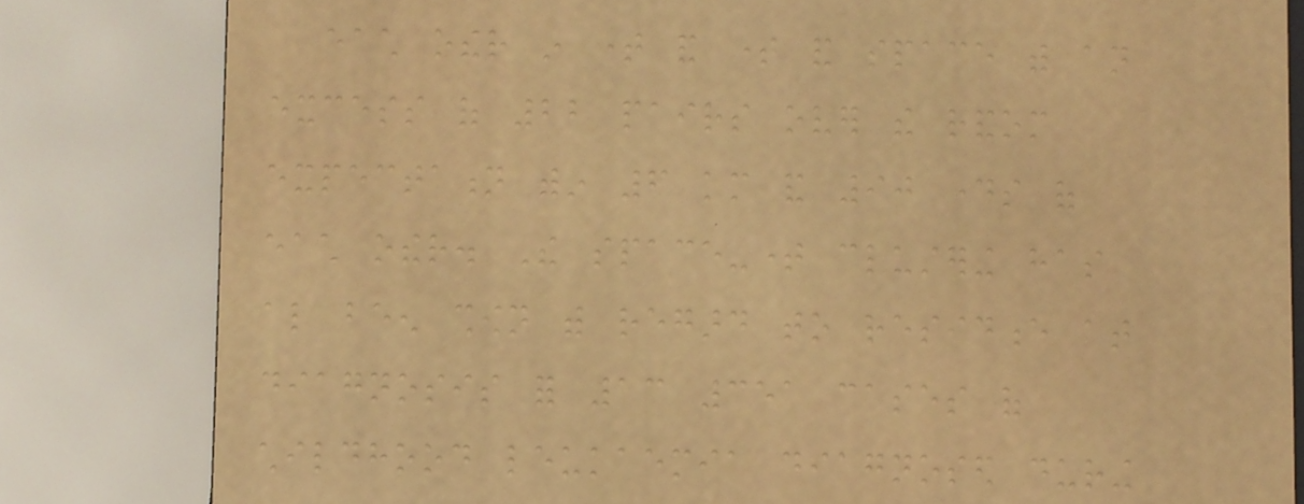each other in time and time and space with an
excess of 22 pairs over the random
expectation within 6 km and 90 days of
each other. The space-time clustering has
also been shown with regard to residence at
diagnosis for 13 351 cases of
childhood leukaemia diagnosed during
